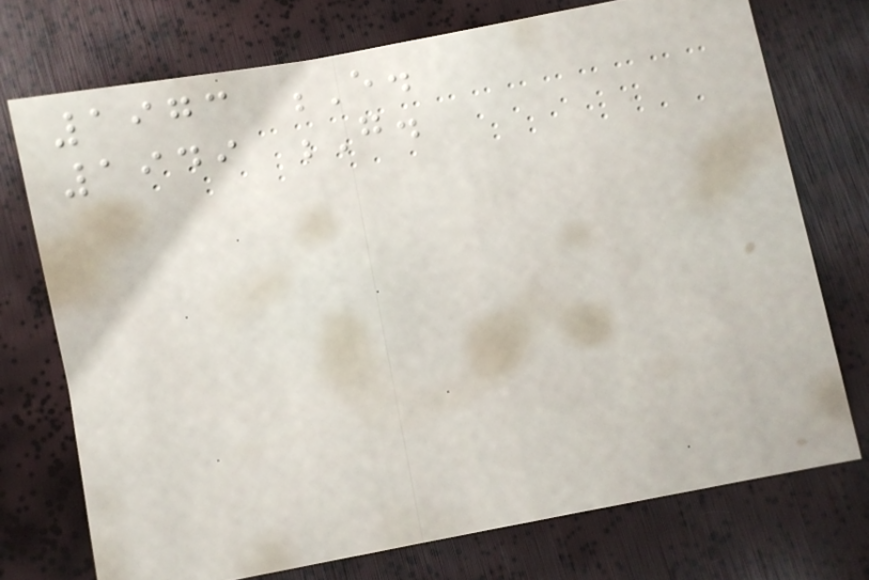1973 E.
1949 G.
